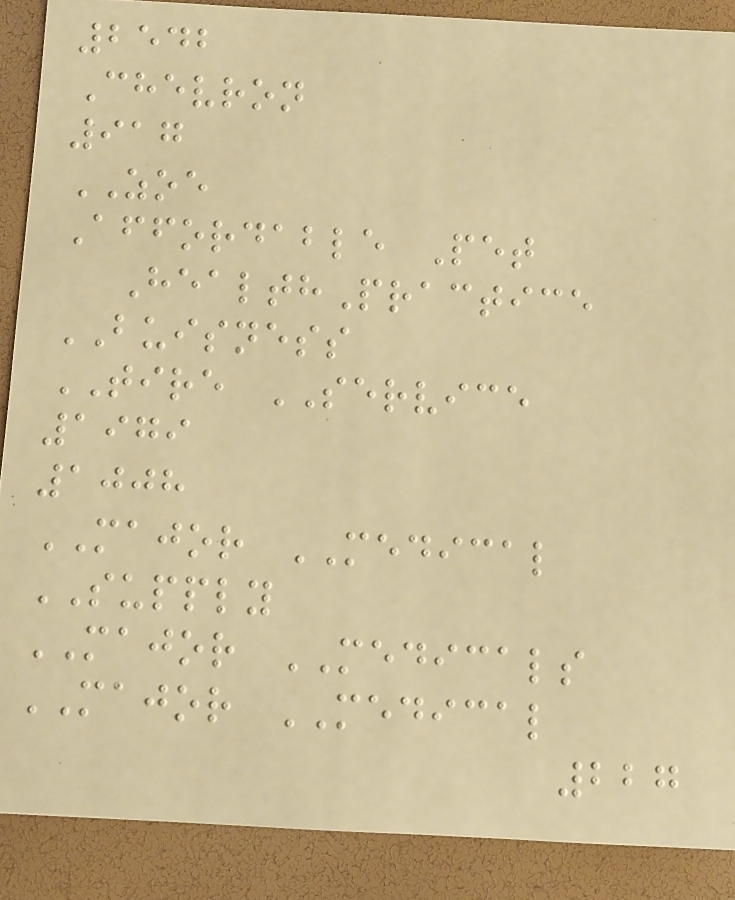2542
Chevron
917
ZOE
Affordable Pet
HealthPractice
BUISNESS
TIRE SERVICE
1979
1008
MAJOR MEDICAL
SUPPLY
MAJOR MEDICALS
MAJOR MEDICAL
227
